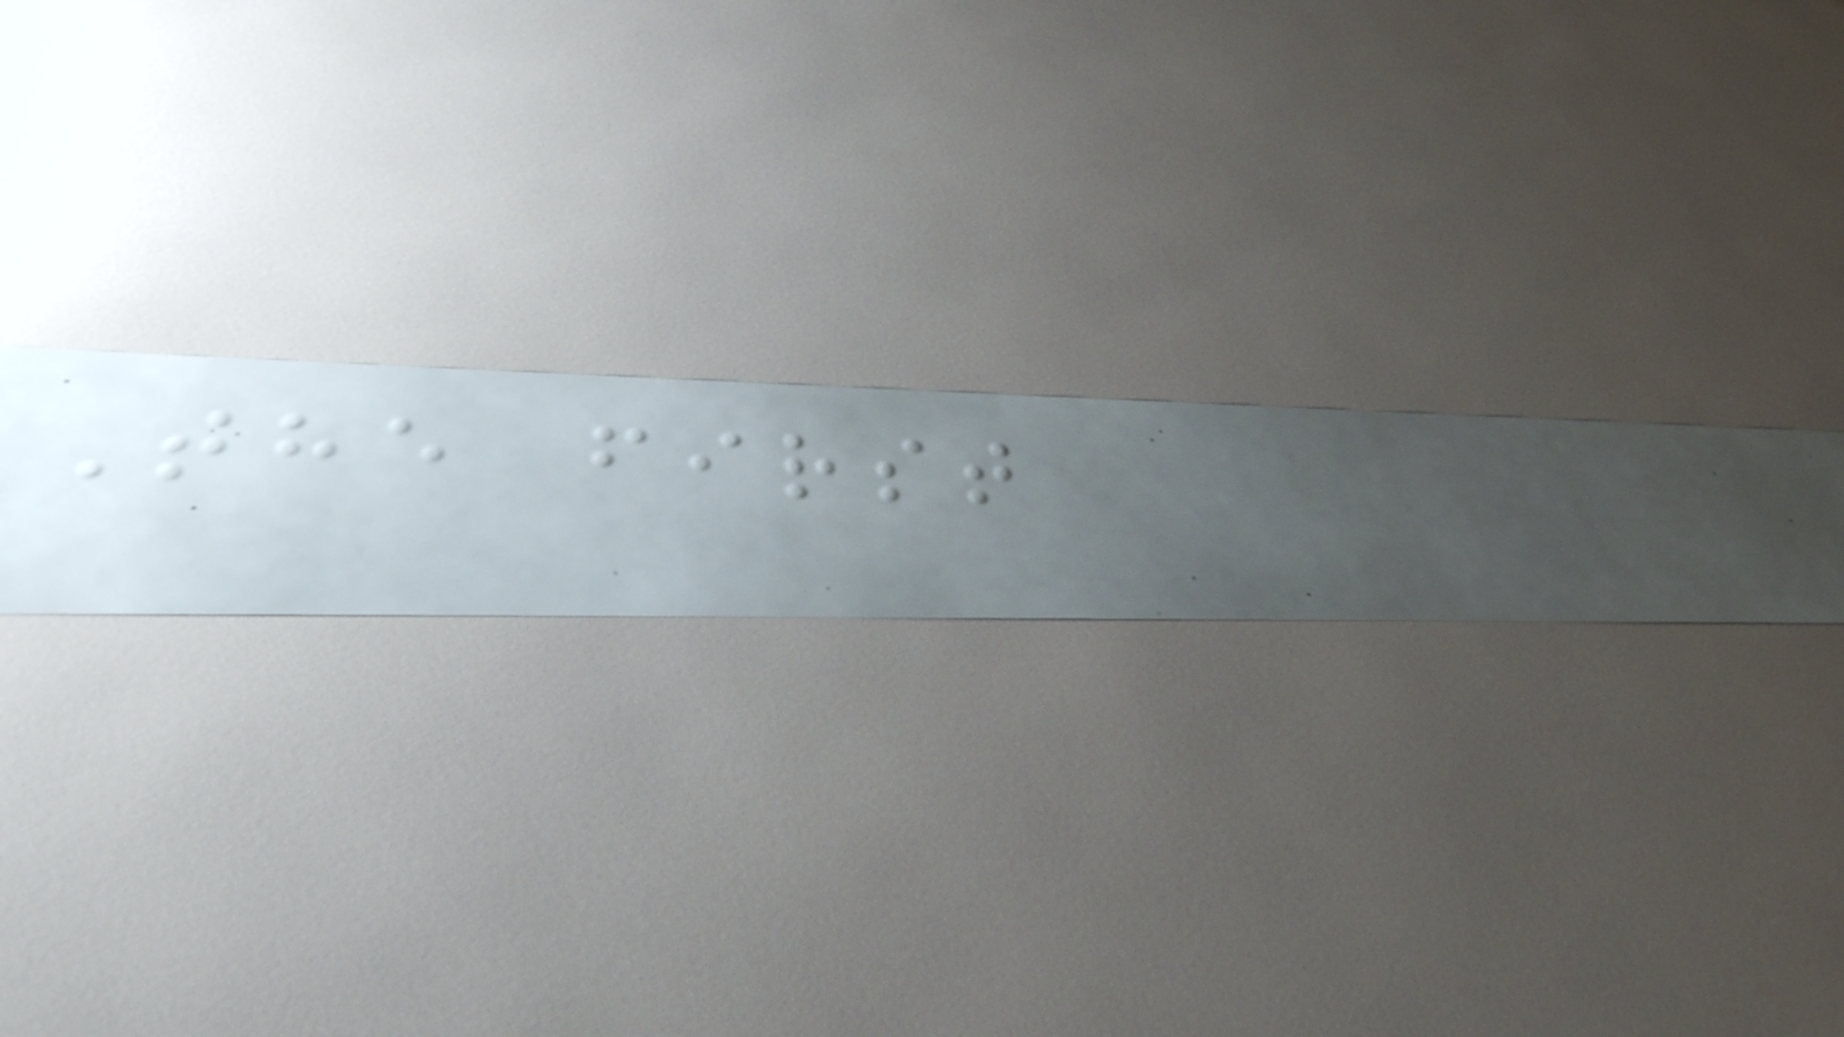The first
